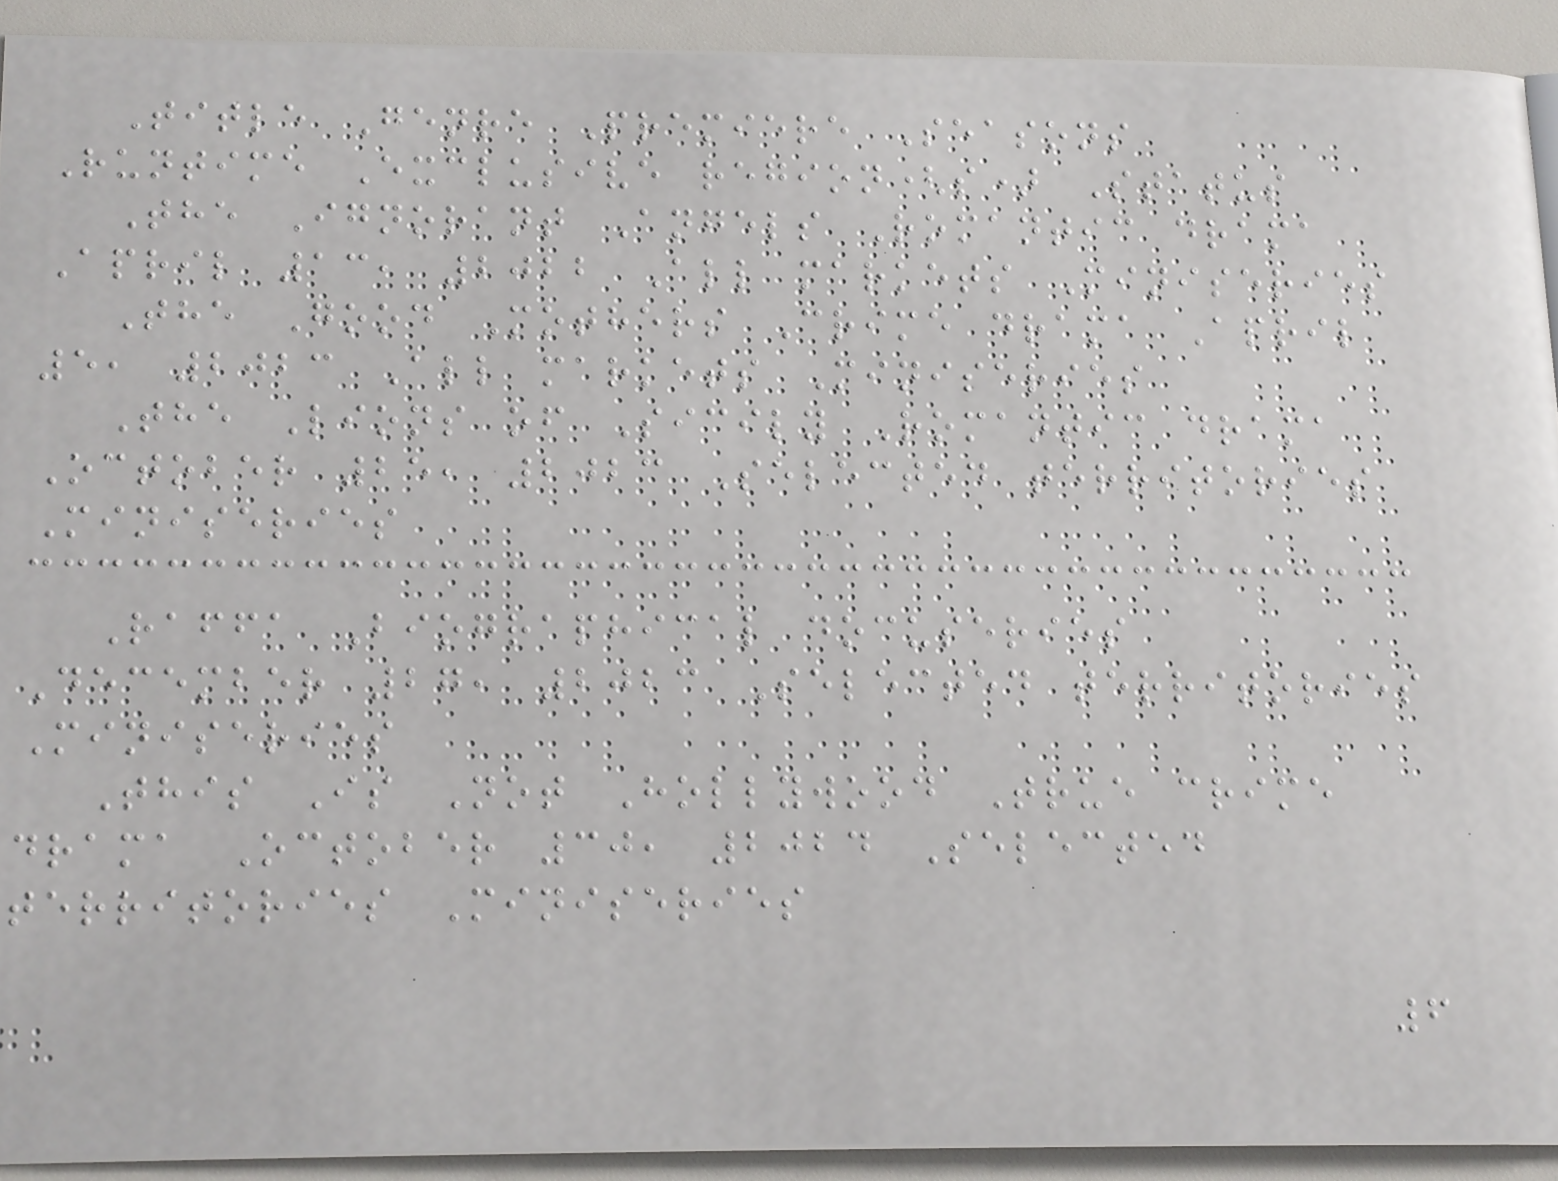Title Genre Premiere Seasons
Runtime Exclusive region(s) Status
The Ignorant Angels Romantic drama
April 13, 2022 All markets Miniseries
The Good Mothers Crime drama April
5, 2023 All markets Miniseries
The Lions of Sicily Romantic drama
October 25, 2023 Selected territories
Miniseries
Raffa Biographical docuseries
December 27, 2023 Selected territories
Miniseries
This Is Not Hollywood True crime
drama October 30, 2024 Selected
territories Miniseries
6
